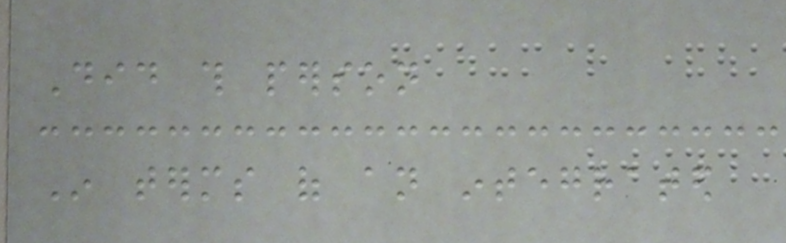Did this person
In terms of an integrated
